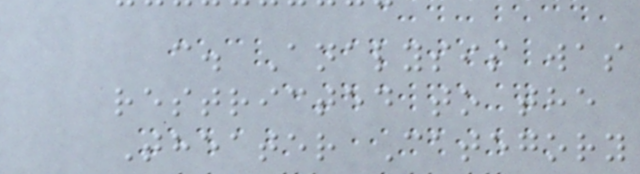c. Analysis was
restricted to the
Theater Category
